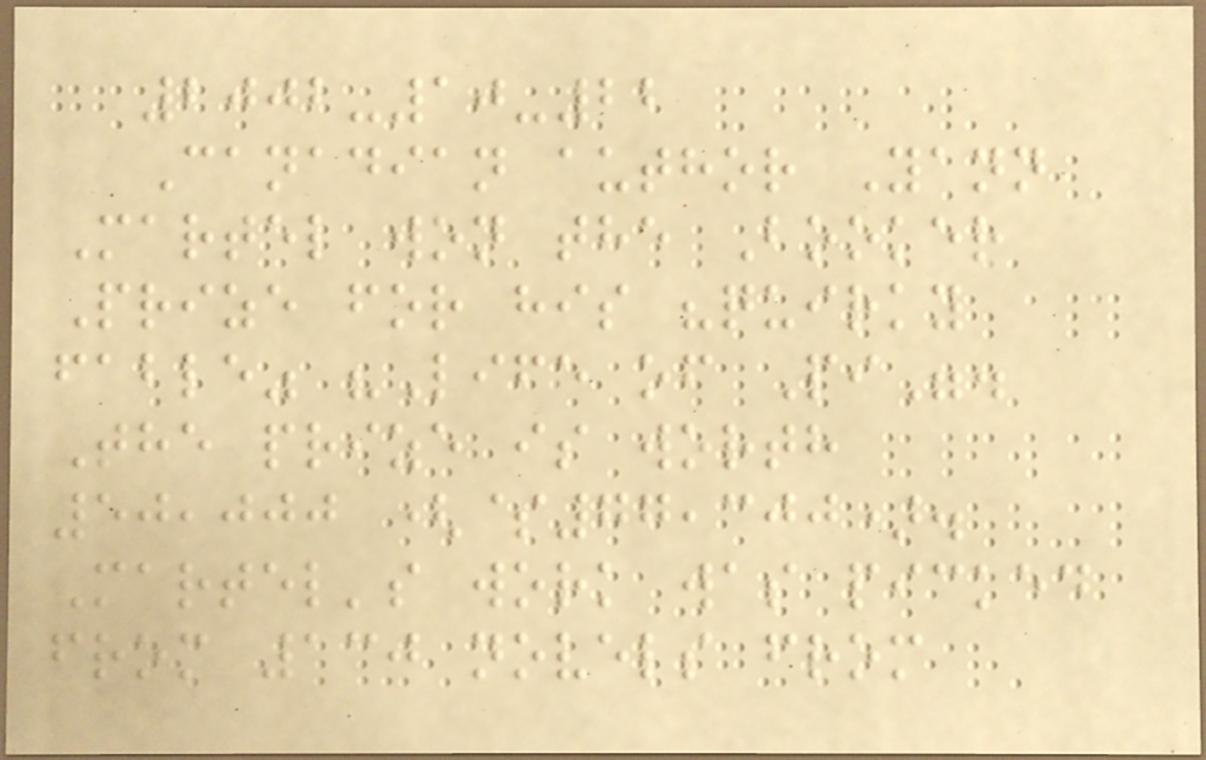2002-10-22
Canadian author Yann
Martel won the Booker
Prize for his "quirky
fable" "Life of Pi".
The prize is worth
50,000 ($77,300).
Martel's work was picked
from 130 novels from
